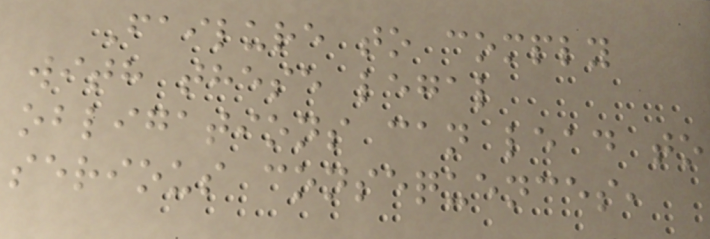Failure to comply
with these legal
obligations can lead to
serious consequences,
